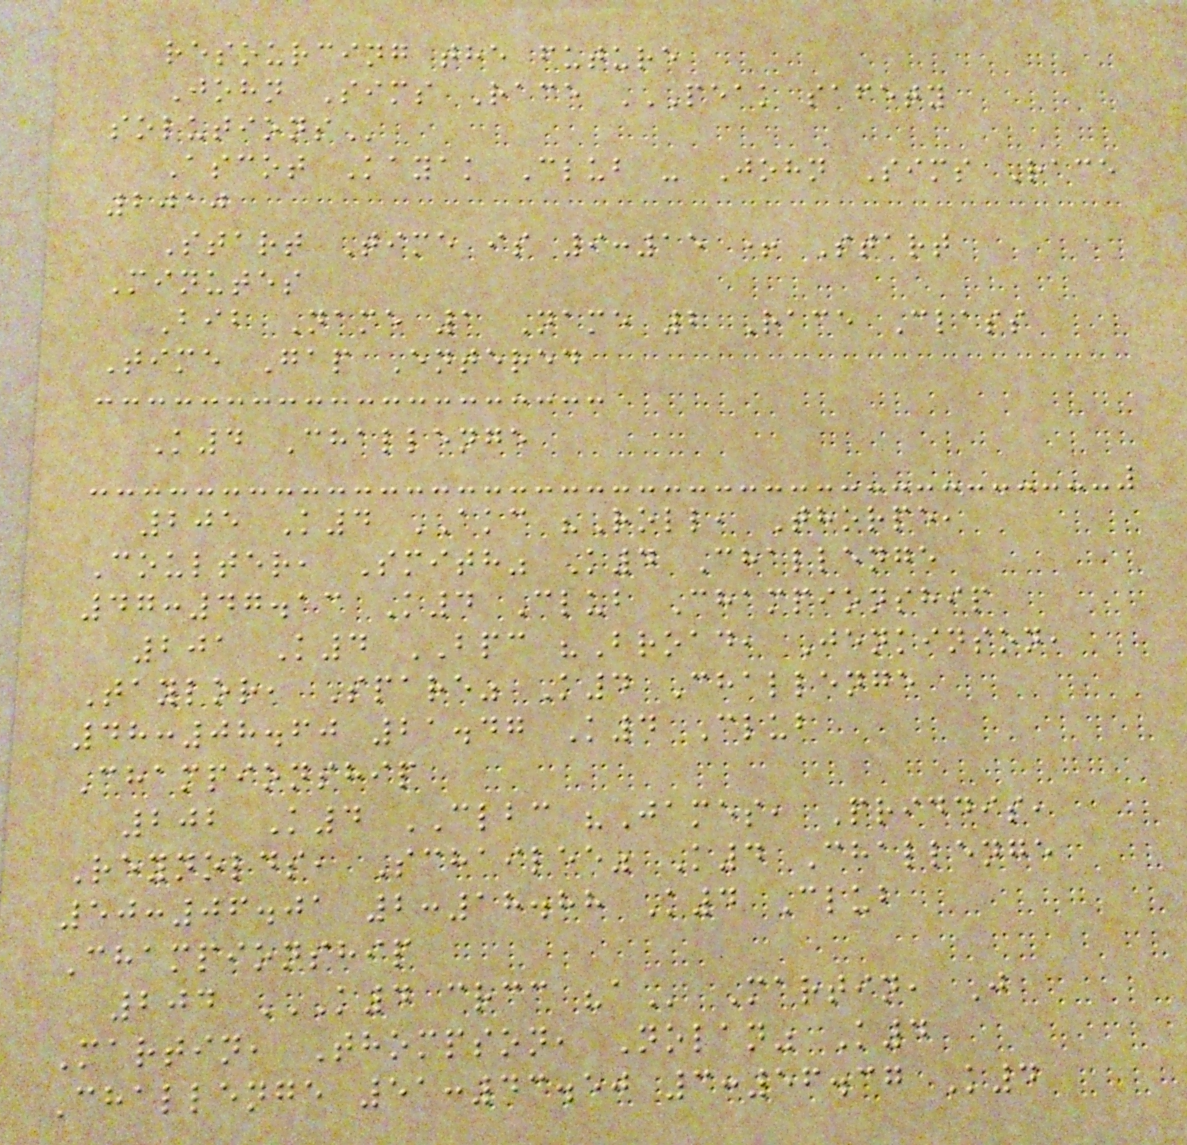resourcing the future
John Sims Race PEAK SAFETY
SOLUTIONS
Ascot Kayak Club - John Sims Race
2010
Start Time is 9:15 + Start
Minutes
Bib Name 1 Name 2 Race Class
Time Gap Entered
K4 Challenge
205 K4 AKC "Roll, Thorpe,
Coulter, Smith" K4 Challenge
47:47.13 K4 Club Championship
201 K4 BPC "Broad, Jenkinson,
Taylor, Spare" K4 Challenge
48:08.60 21.47 K4 Club
Championship
202 K4 CLBC "James, Priddis,
Reynolds, Schailee" K4 Challenge
50:06.01 2:18.88 K4 Club
Championship
204 K4 CRCC "A Martin, J
Martin, Thompson, Nolan" K4
Challenge 51:43.50 3:56.37 K4
